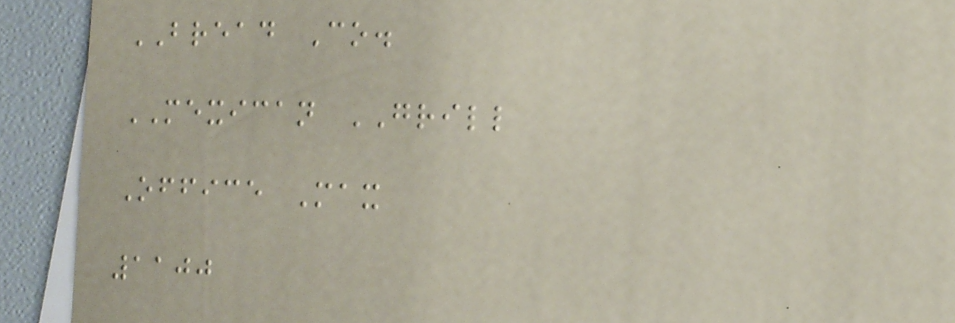BREAD Co.
MEXICAN GRILL
Office Max
1100
